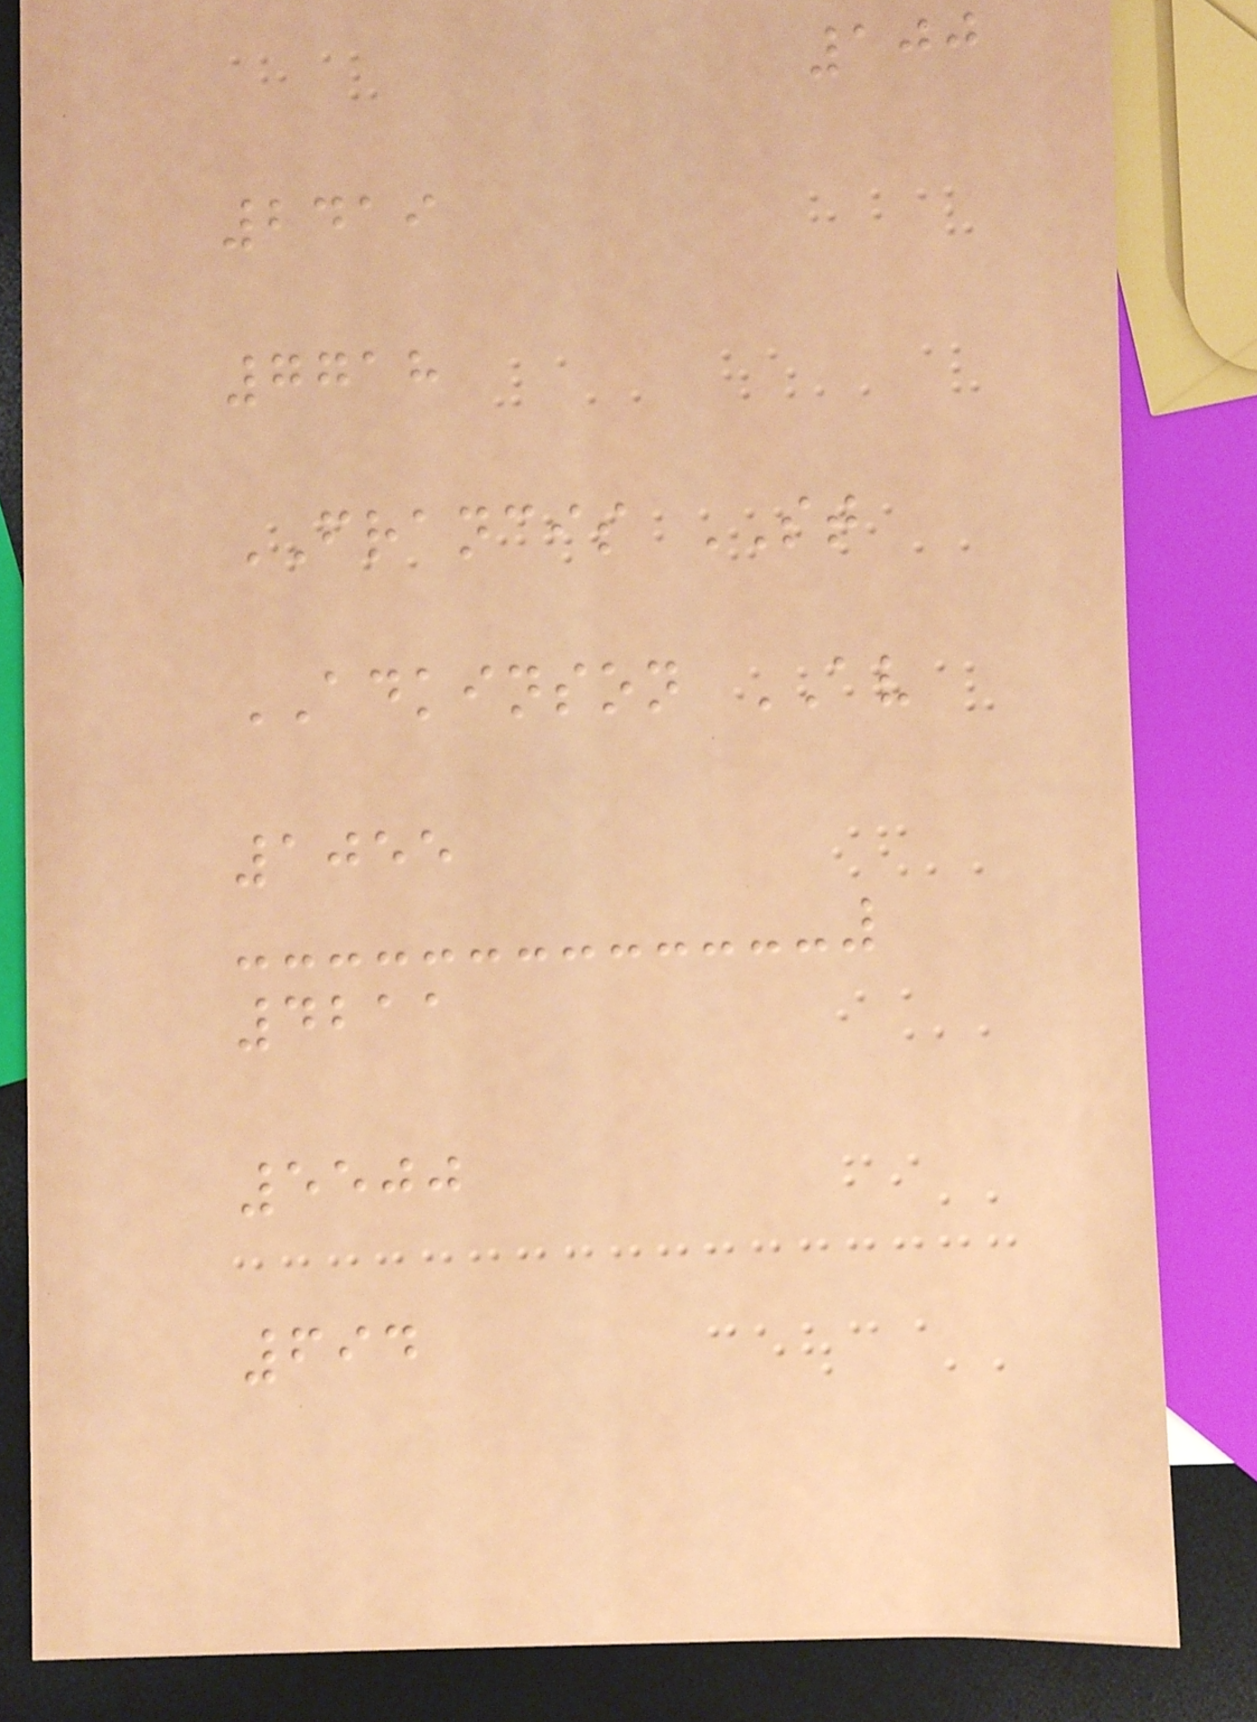100
2419
7718
FRANCIS ST
ADKINSON AV
1055
4211
5500
694
